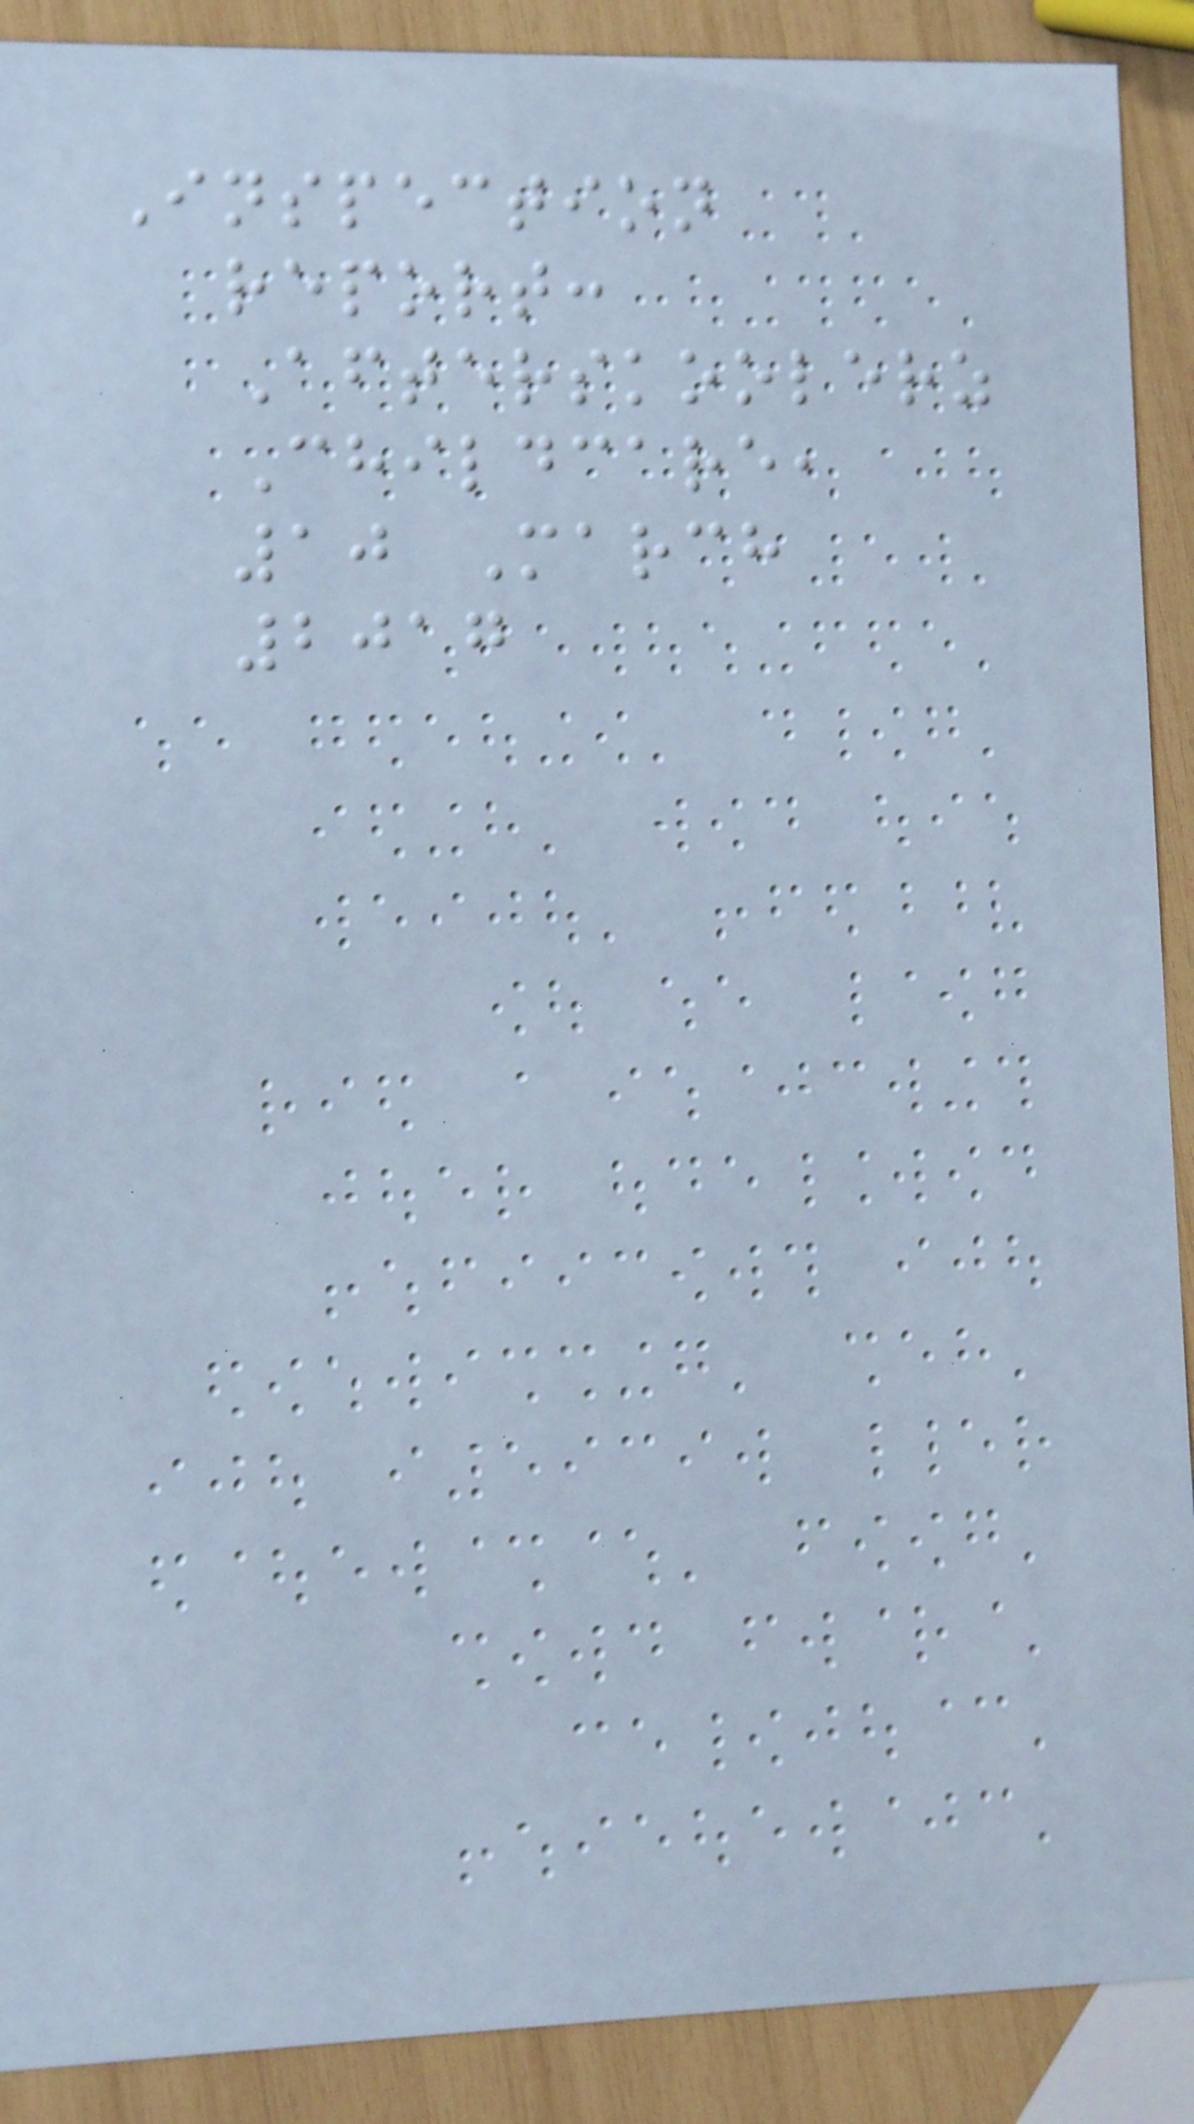Inspection
report:
Afterskoolerz
Childcare,
10 March
2017
